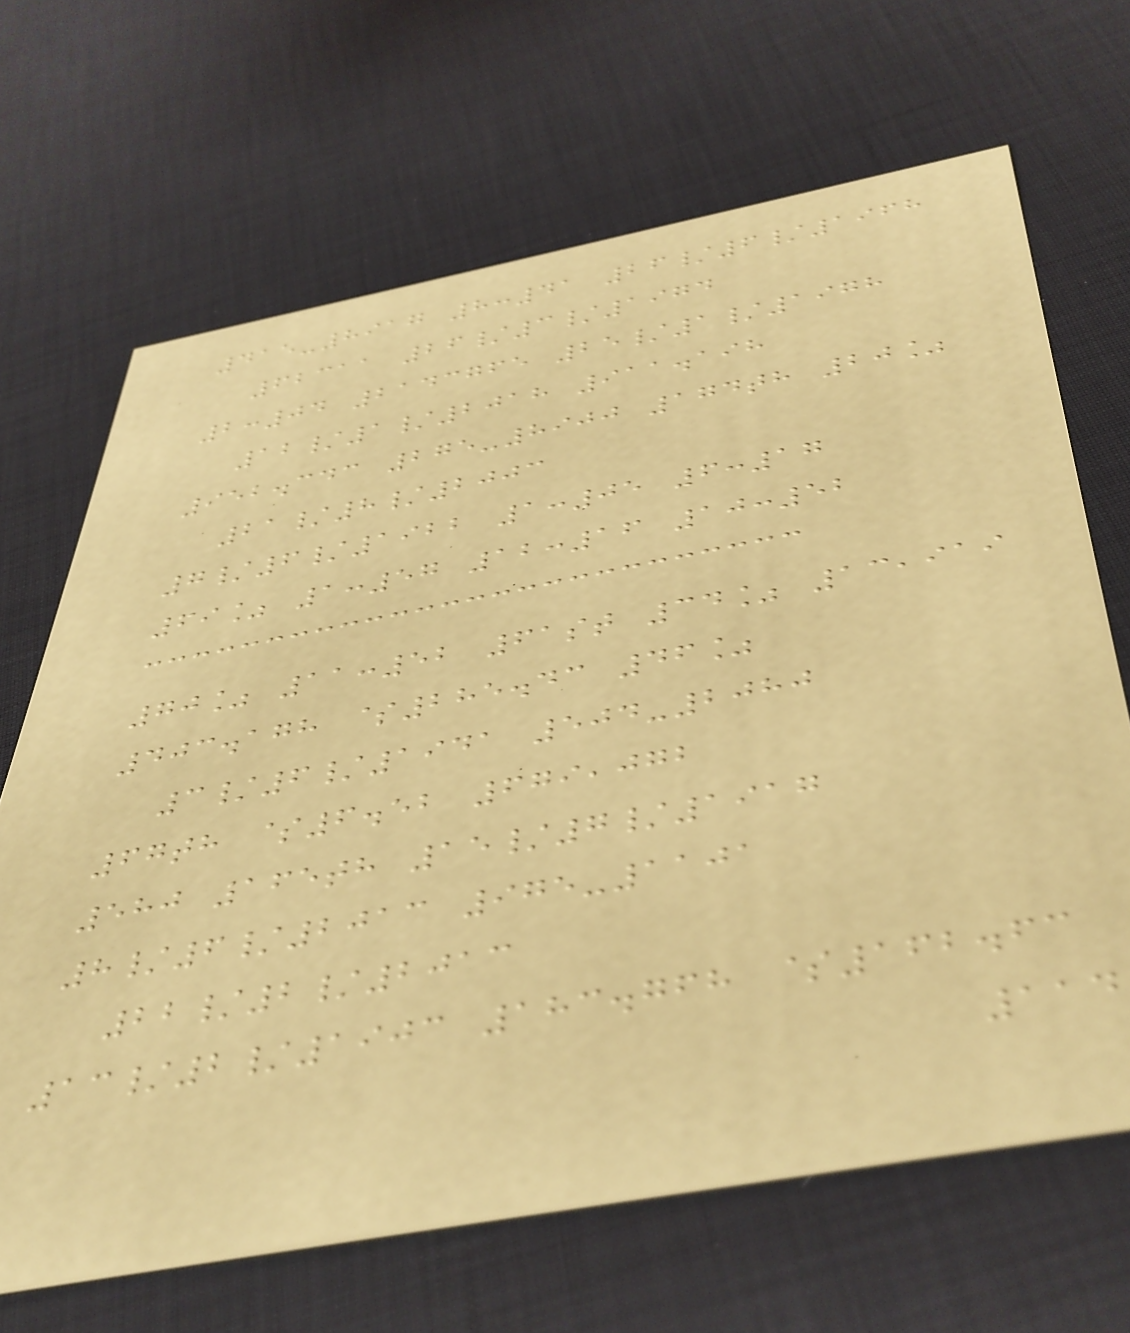415-8917 8:41 26/6/1968
62311 26/3/1974
2:04 2143765 25/1/1978
12/1/2018 911.198
952.343 275-8900 174th 20%
21/8/2003
7/6/1922 1:05 6:17
69% 1:57 12:16 10:52
70% 11:52 61st 34% 13,919
403.178 $285.43 46%
3/6/1941 504-2080
67th $6.52 679,072
580 165th 15/7/1917
8/6/2013 975-1101
22/2/2013
13/2/1903 183.768 $162.63
114
